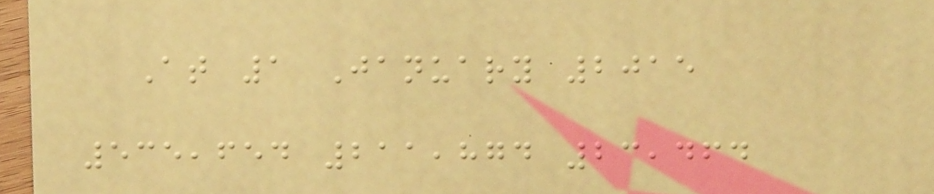At 1 January 2015
535,654 211,874 23,464
